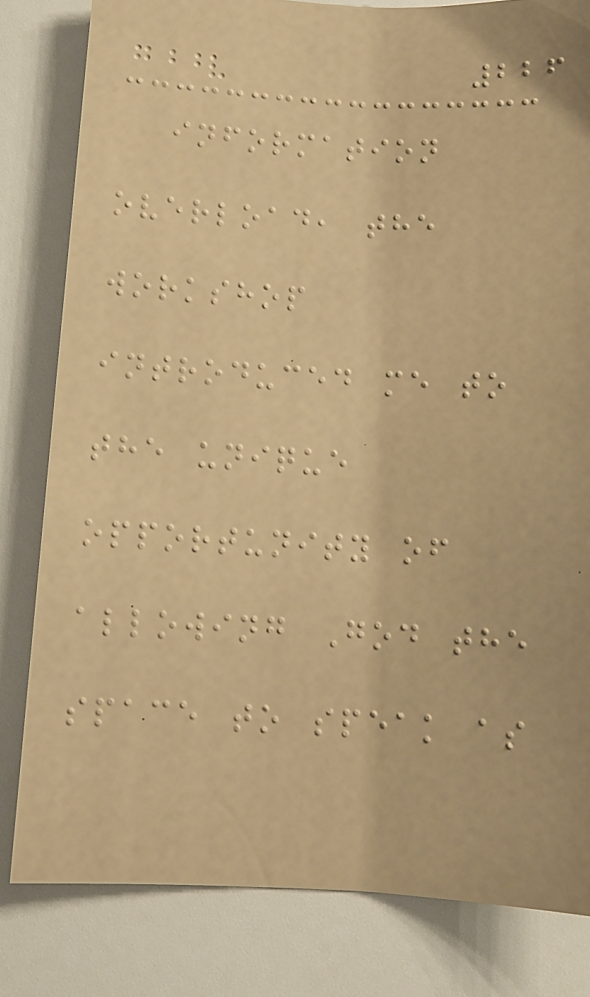226
information
overload, the
workshop
introduced me to
the unique
opportunity of
allowing God the
space to speak as
